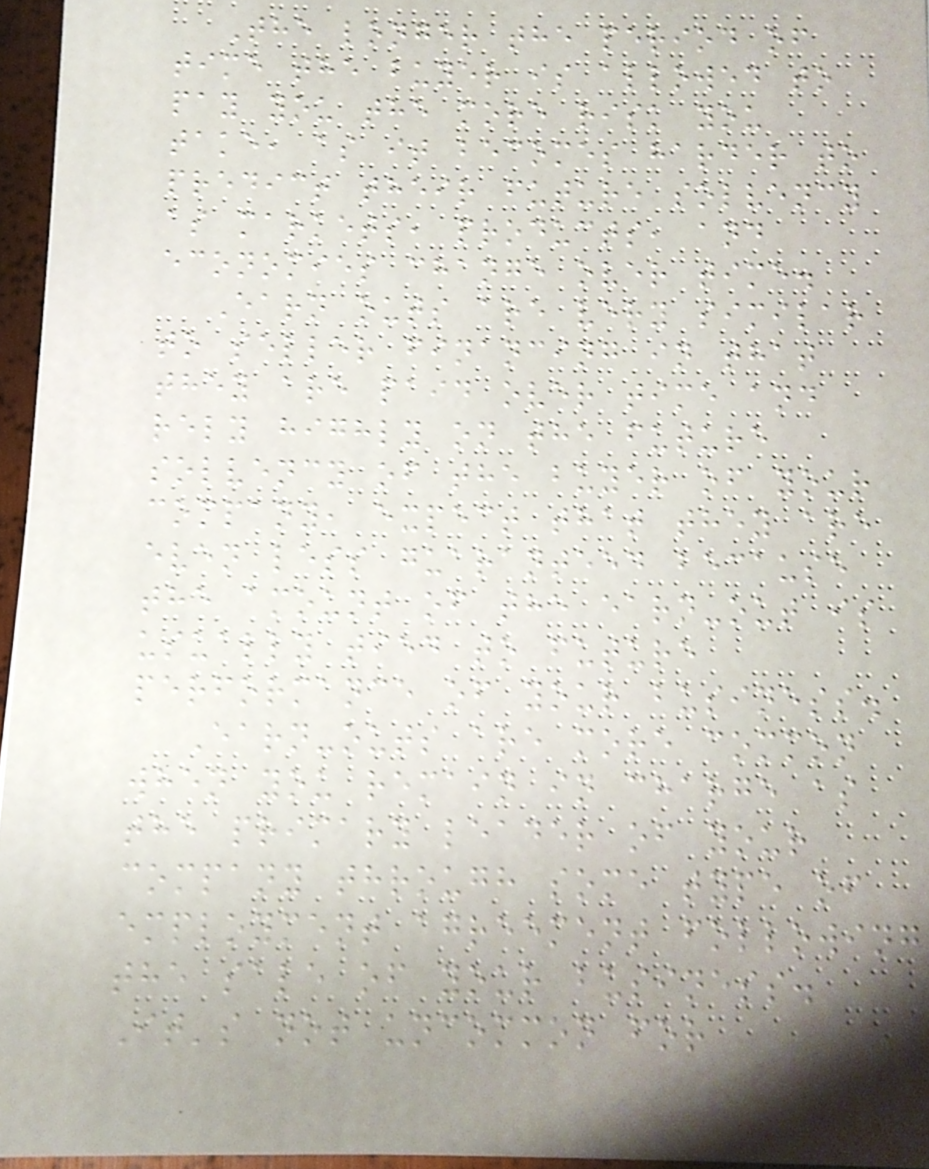The longer the period of
time the buyer is allowed to
pay you the more risk you
take, as it becomes harder to
predict their future solvency
as markets, products, and
economies change over time.
Earn outs are very similar
to seller financing in that
they are paid over time and
rely highly on the future
solvency of the buyer of your
company, expect that they are
even less guaranteed because
the amount of the earn-out is
usually tied to future
performance of your business.
Earn-outs are more common
when you remain in charge as
the primary leader of your
company through some type of
employment agreement following
the sale of your business.
It's not uncommon for
